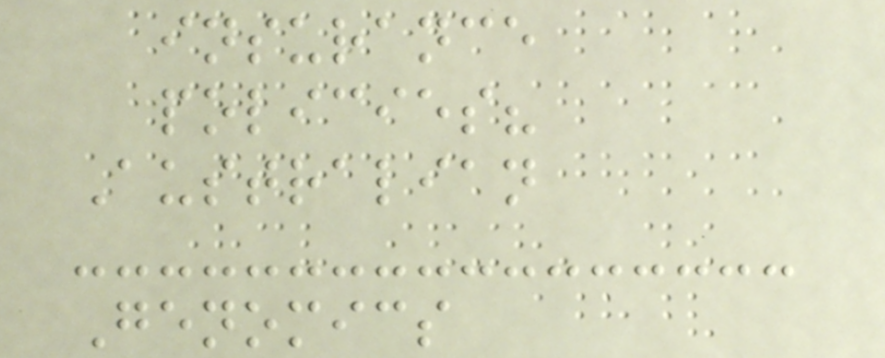insurance
policies?
Australian
Genomics
